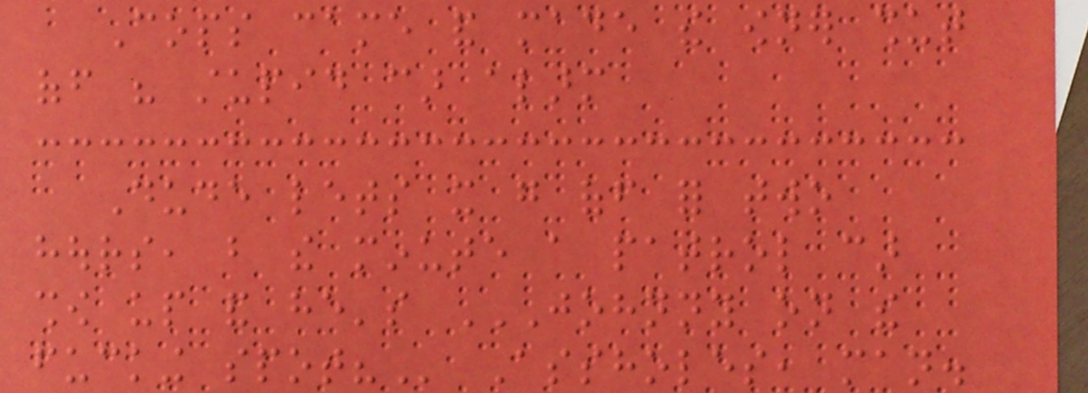Cops came and made the owner shut
off his stupid car alarm
Dude lets it go off for two
hours, but the minute a patrol car
show up and he's JOHNNY ON THE
FUCKING SPOT? Assholes, man.
